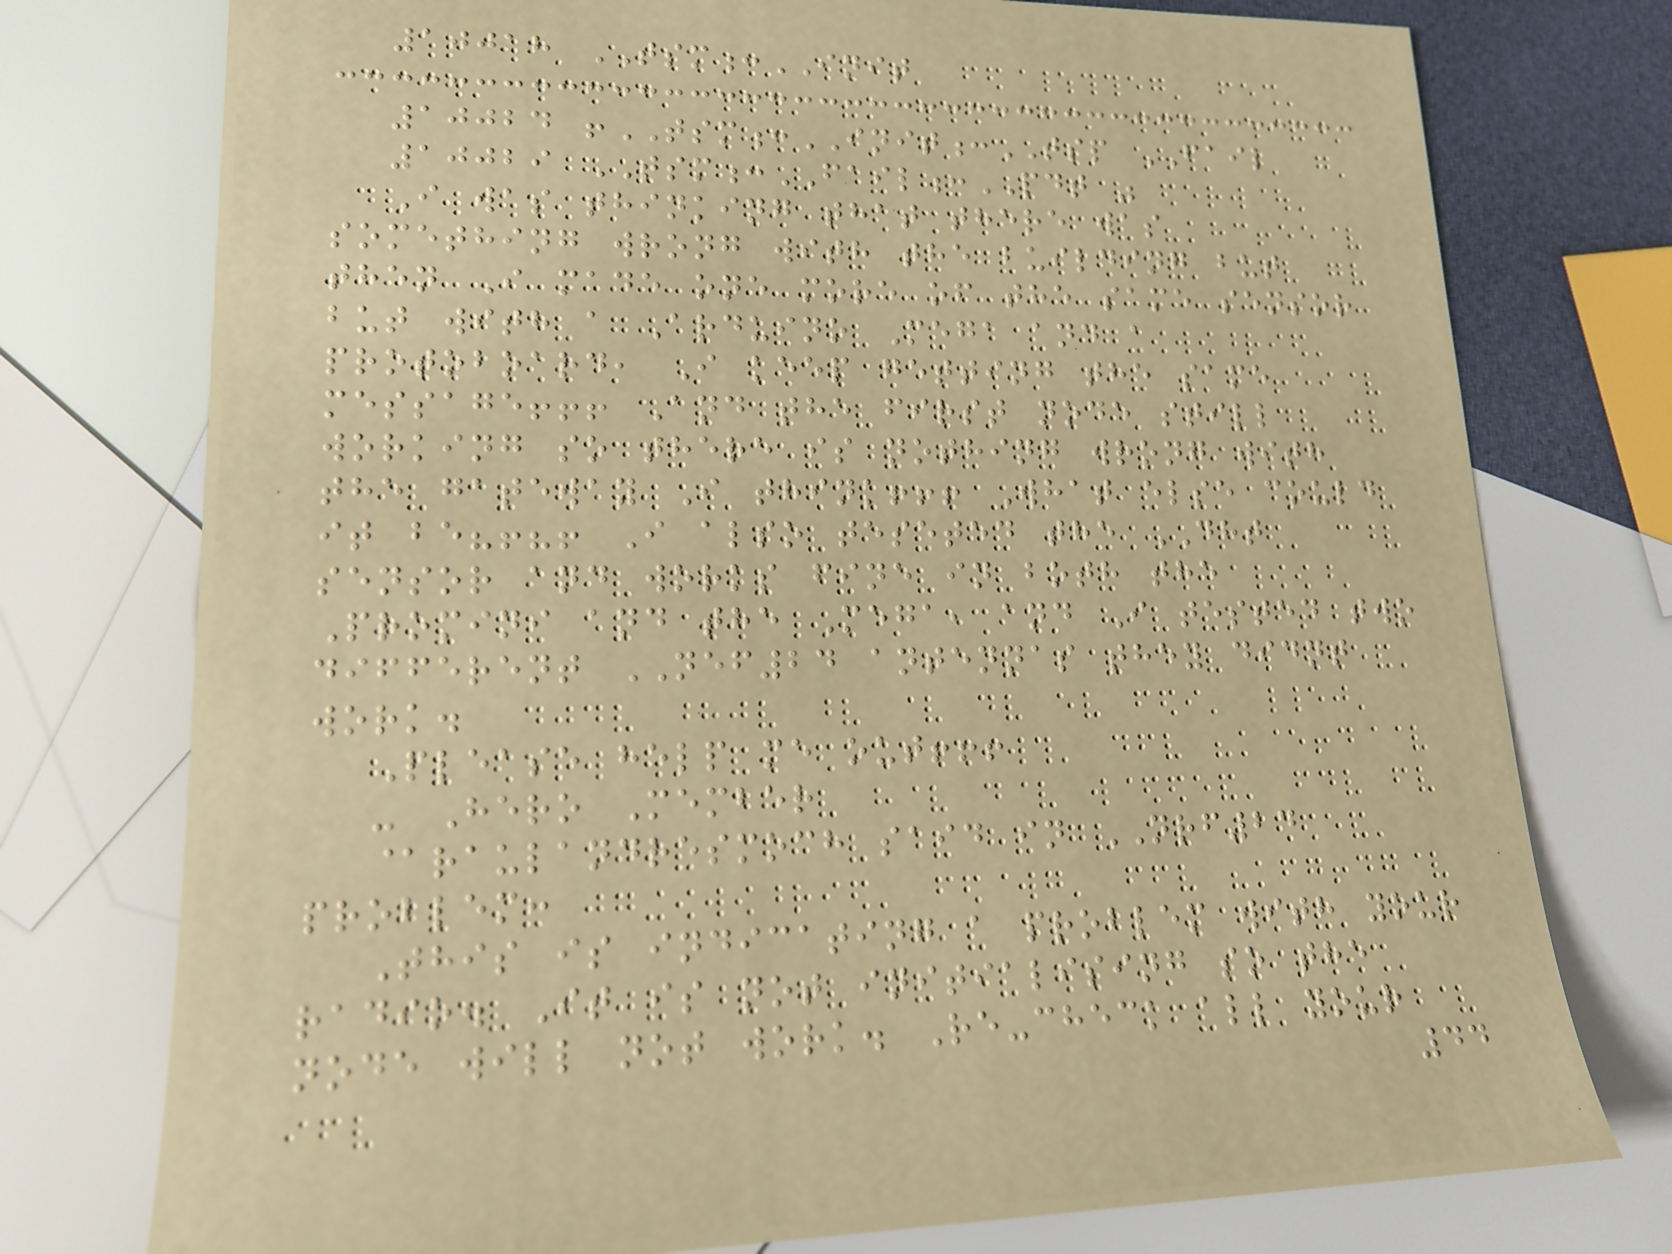10018 TSM:INIT
10024 !TSM:INIT:TSP FAIL
10029 TSM:FAIL:PDT "
I was thinking that there was
something wrong with the building but
then I made one more of the same sensor
but with a Arduino Mega and a
protoboard, I keep getting the same
message!!! And the first node still
working so there is nothing wrong with
the gateway I think!!! What else could
it be?!?! I also teseted the DHT
sensor and works fine in both the
Promini and the Mega, and I tested two
different NEF24 antennas they didnt
work.
Please help me out!!!
- Hero Member
@raulandresmoch said in NRF24
problem:
This is indicating a problem with your
radio. It is not initialising so the
node will not work. Re-check all your
44
